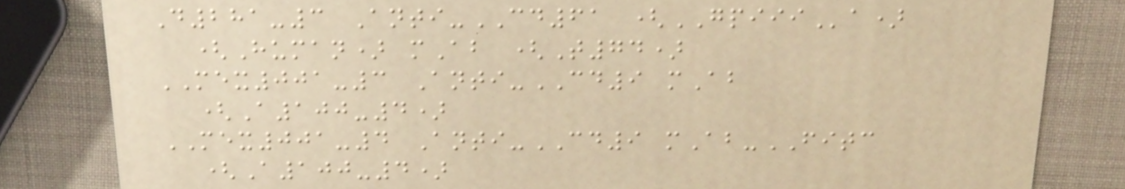D281-3 Anti-CD61 (GPIIIa)
(Human) mAb (T74)
MEX001-3 Anti-CD9 mAb
(A100-4)
MEX001-4 Anti-CD9 mAb-FITC
(A100-4)
